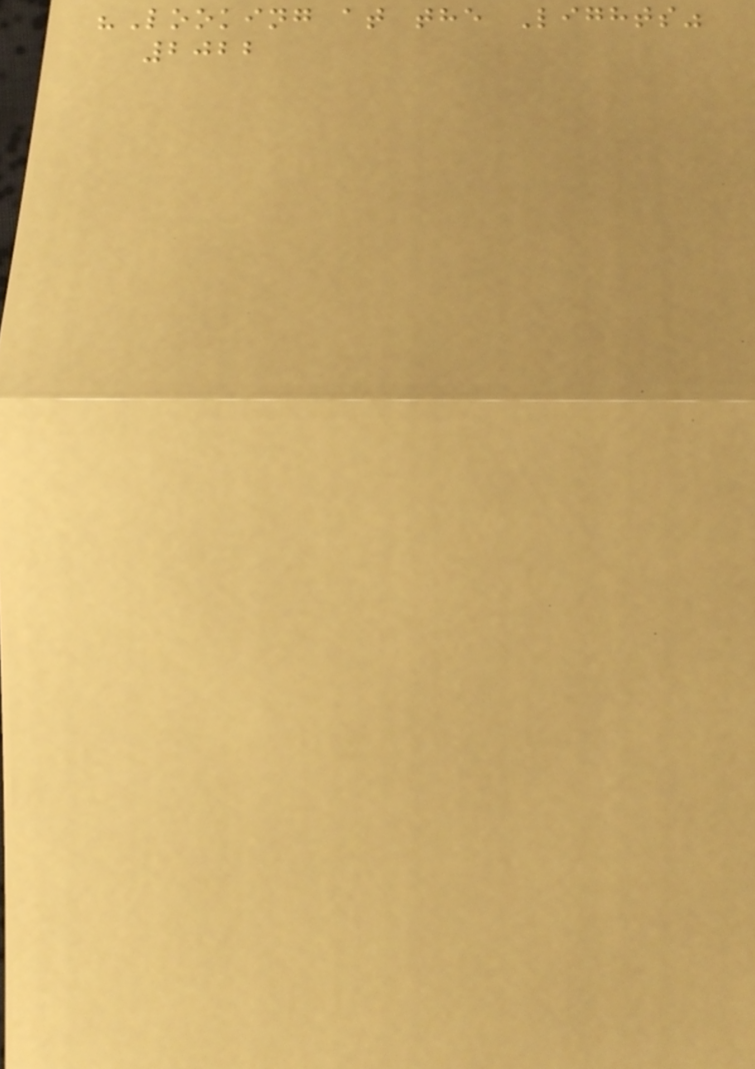"Looking at the Lights"
2022
